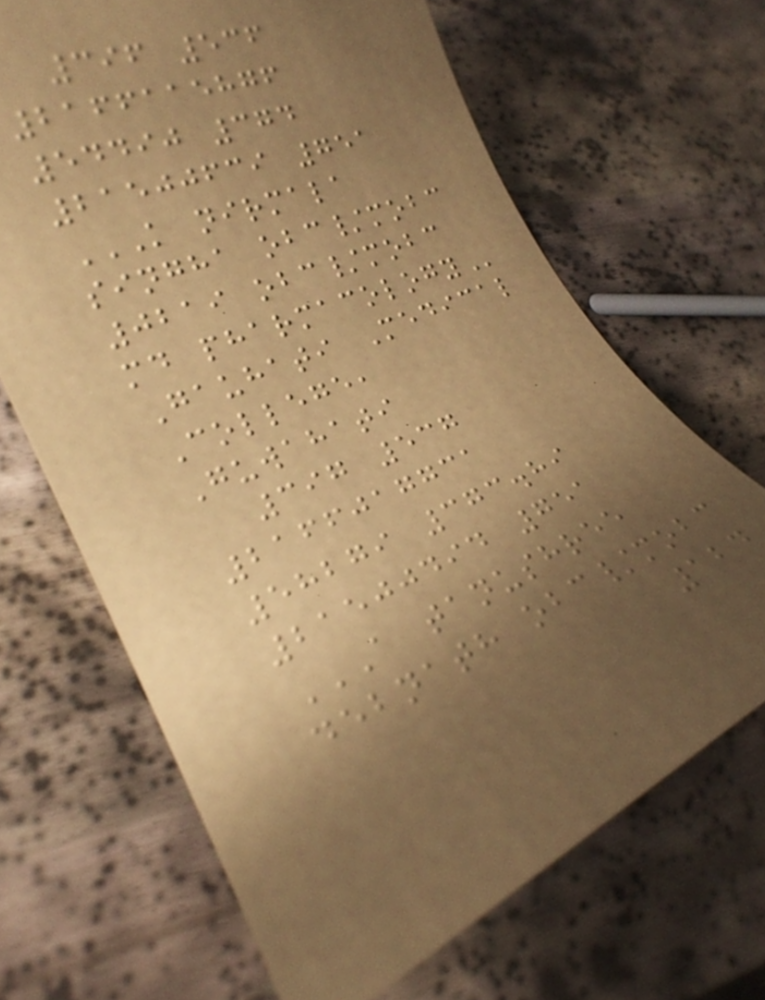396 536
2166115876
54490 374
21500639 751
K NIRMALA
SINGHA OBC/MOBC
0219 OBC/MOBC
MD PHARMACOLOGY
Gauhati Medical
College,
Guwahati
397 537
2166017731
58279 373.89
21500494 751
A TANUSHREE
DEBNATH OBC/MOBC
124
